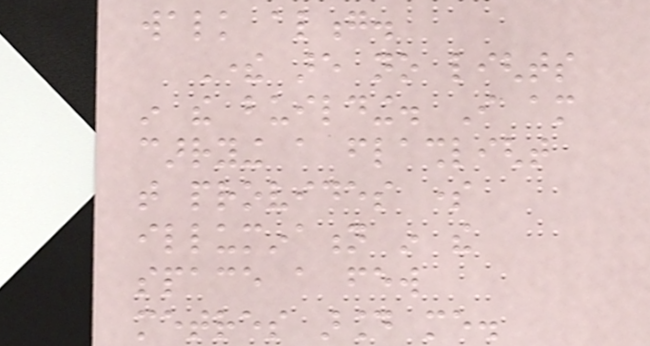walk along.
There are no lights
in the building. I am
carrying a flashlight
that provides some
illumination in the
space a few
metres around me.
